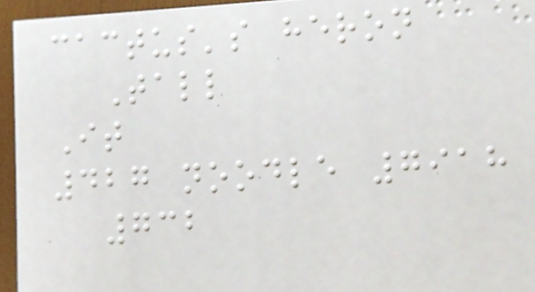cactus's heron
Tall
It
427 noodle 7918
732
